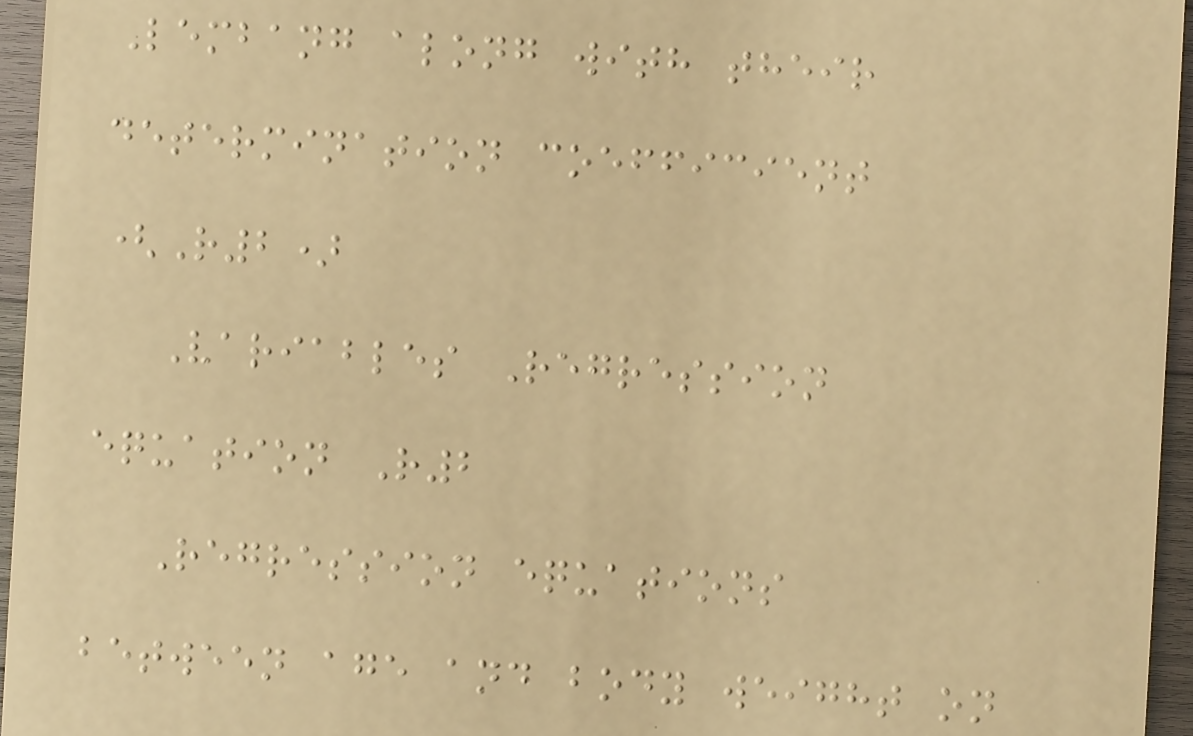Lembang along with their
determination coefficient
(R2)
Variables Regression
equation R2
Regression equations
between age and body weight on
